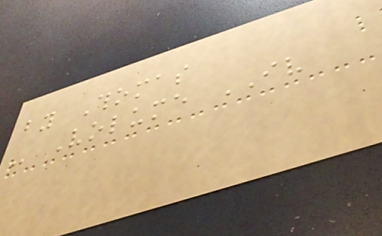by Thomas
- Volume IV
